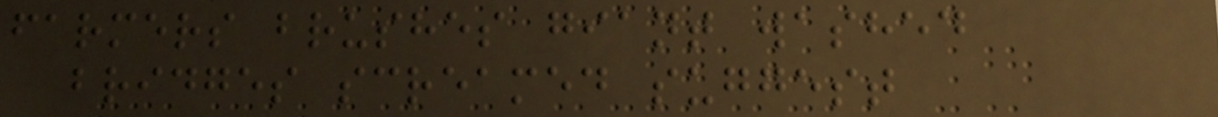farmers brushes giant washed
bridges screamed suggest
